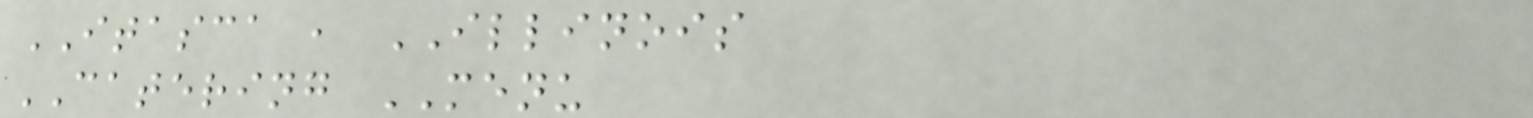ITASCA , ILLINOIS
CATERING MENU
